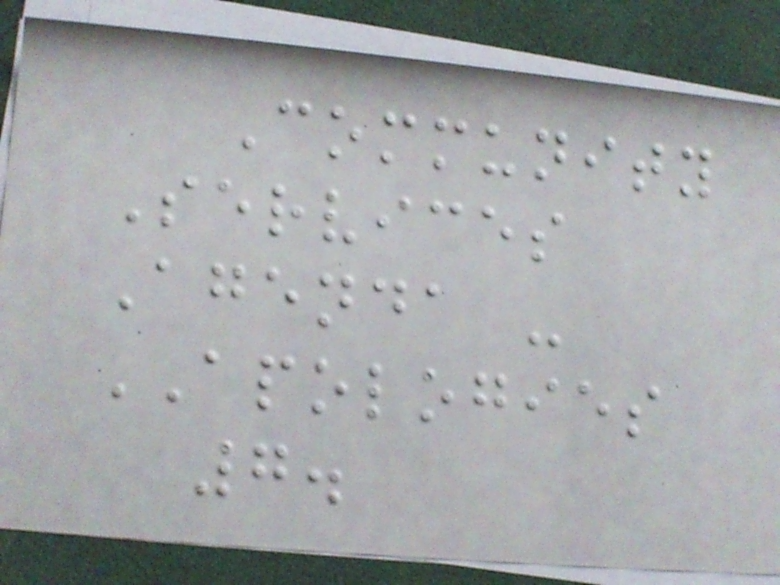Community
Services
Agenda -
APOLOGIES
7.
